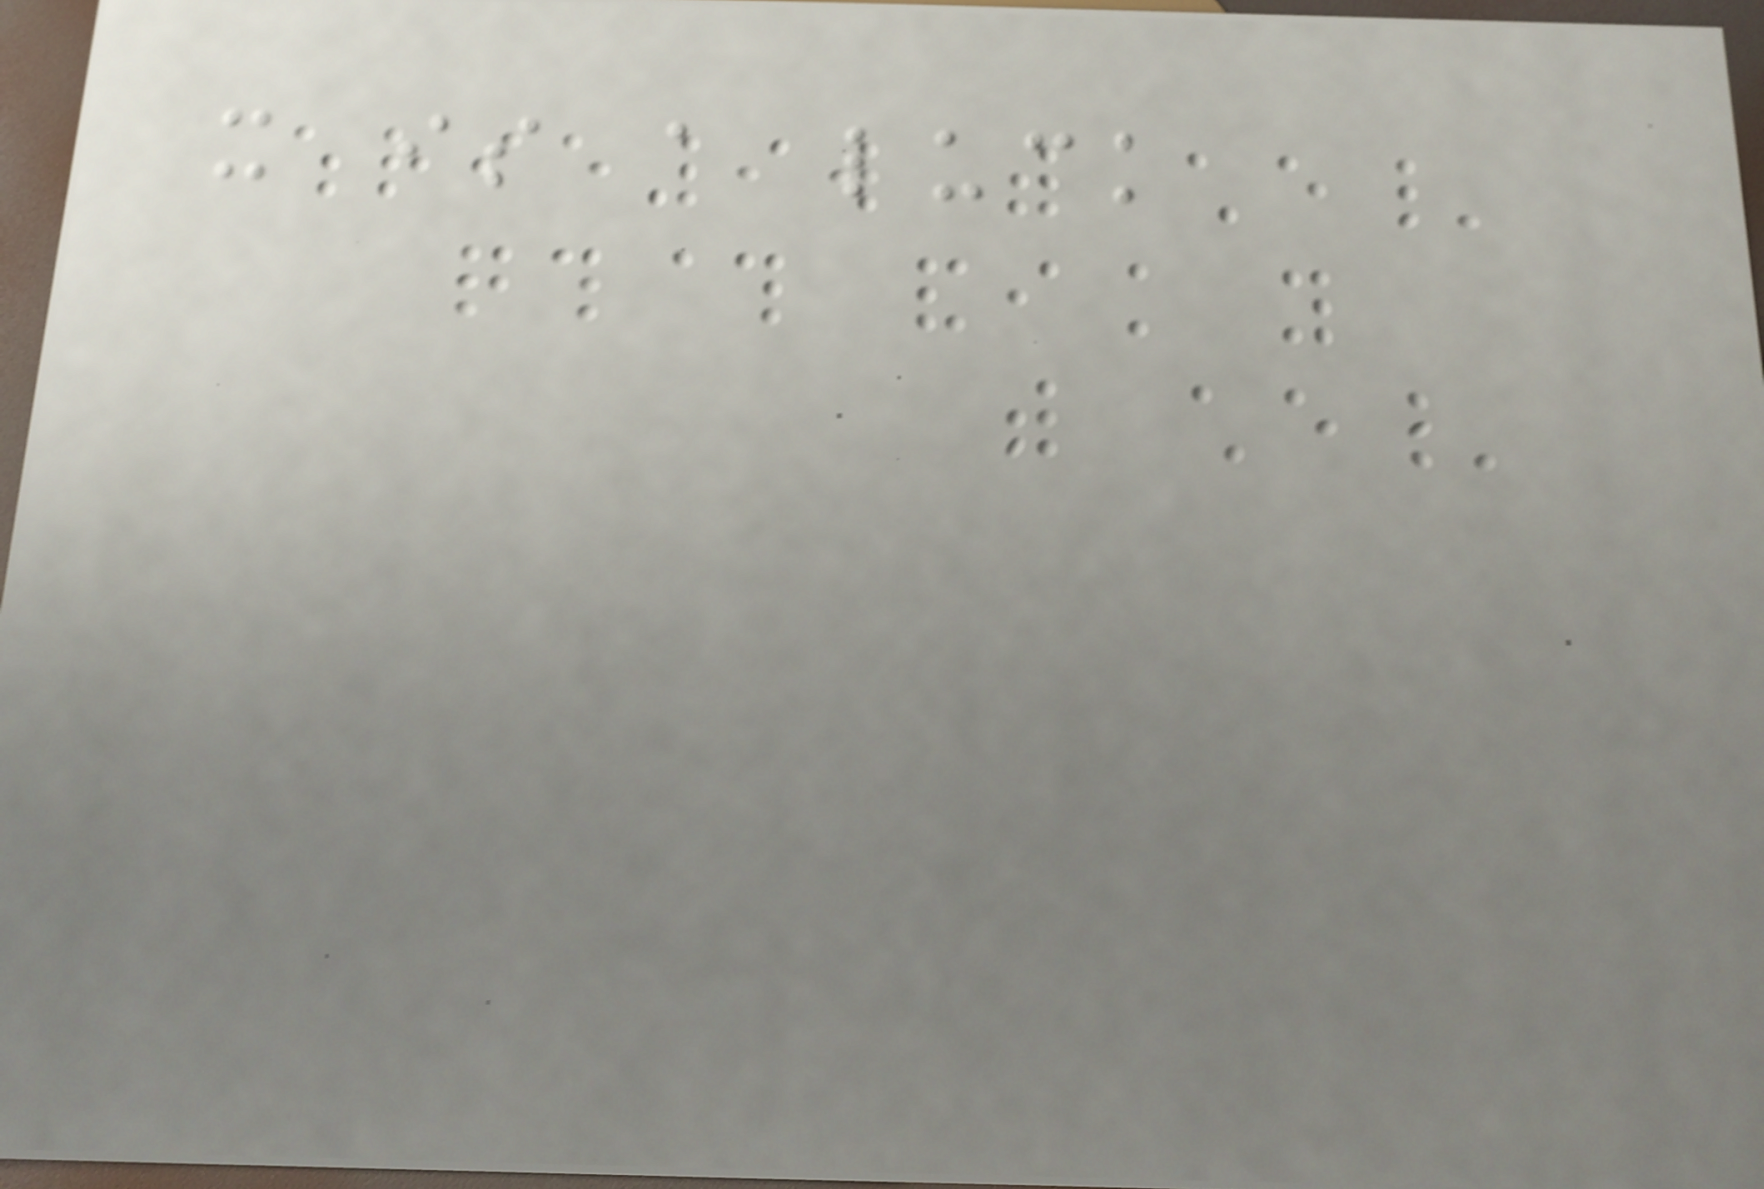it is a luck
